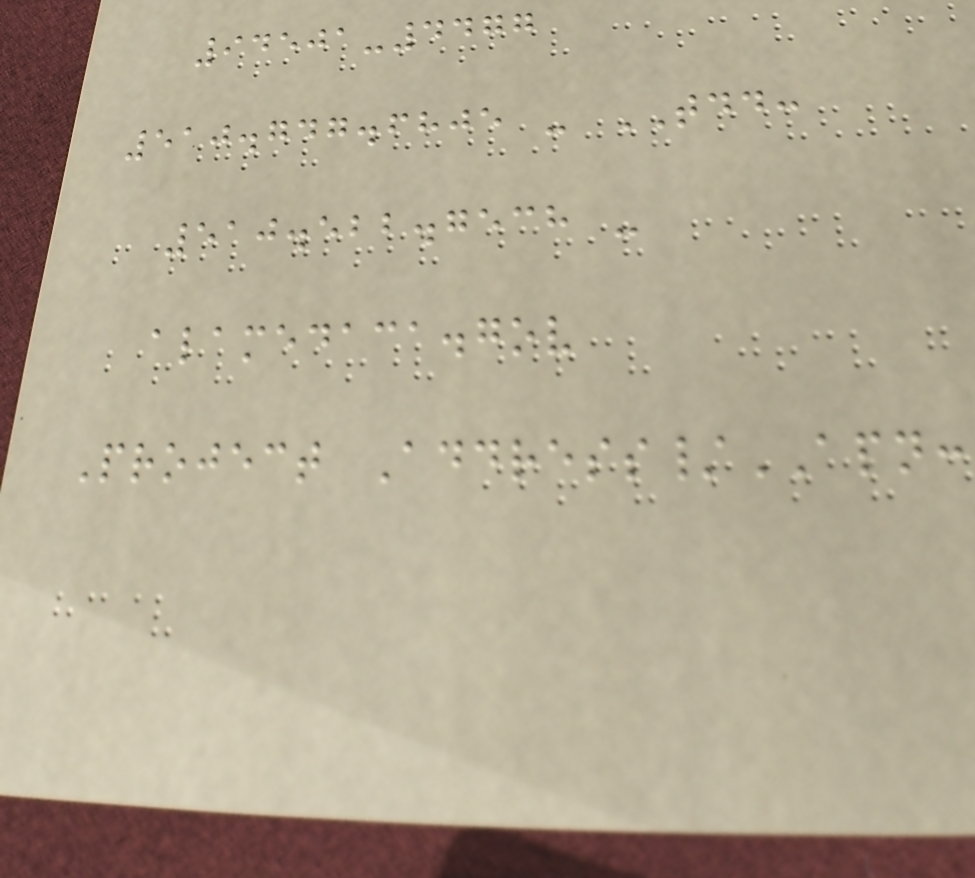94501-4477
510.747.6805 - TDD:
510.522.7538 -
alamedaca.gov
Project Address/APN:
